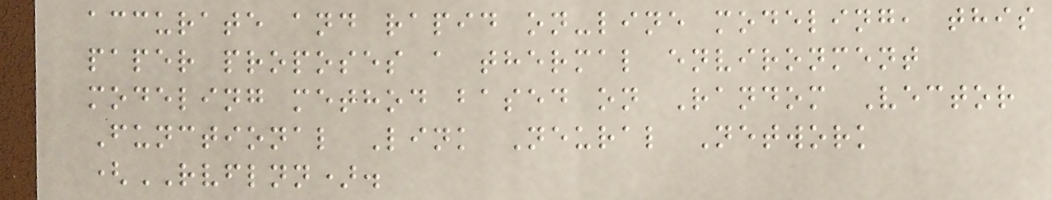accurate and rapid on-line modeling, this
paper proposes a thermal environment
modeling method based on Random Vector
Functional Link Neural Network
(RVFLNN).
